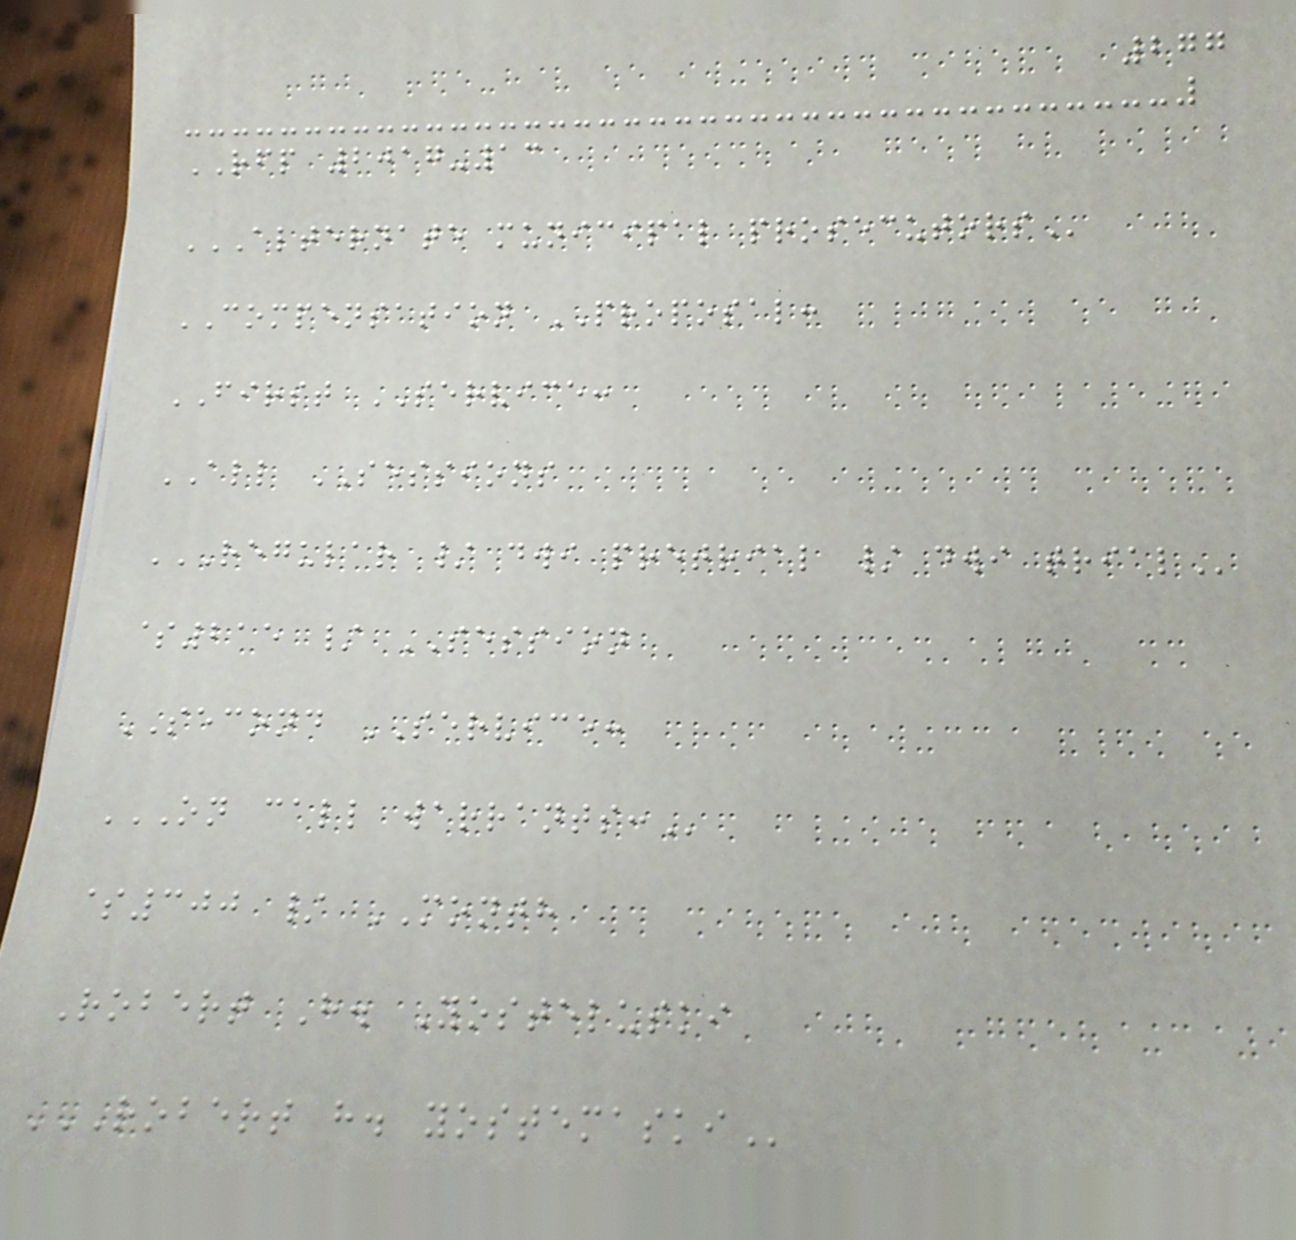277
RFP 2017-13
ALTERNATE MUNICIPAL PROSECUTORS
COMPENSATION PROPOSAL:
FIRST SERVICE:
ALL SESSIONS
REGULAR / DWI PRETRIAL / DWI TRIAL
$215 / SESSION
SECOND SERVICE:
ON CALL WARRANTS:
$300 / MONTH
Robert H. Yosteluski
ROBERT H. YOSTEMASKI
